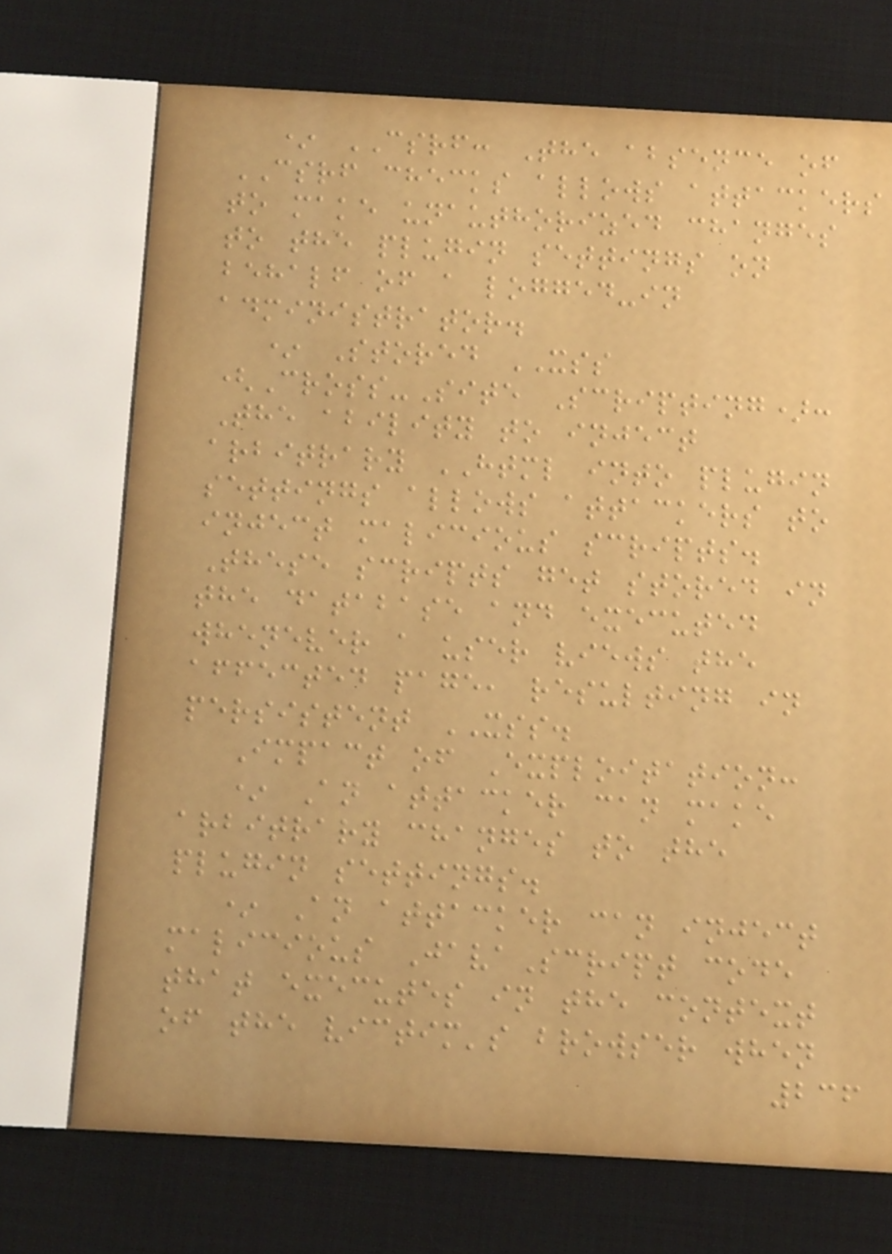* CSRF: The absence of
CSRF checks allows attackers
to make unauthorized changes
to the plugin settings on
behalf of a logged-in
administrator.
* Stored XSS
(Cross-Site Scripting):
The ability to inject
arbitrary HTML into plugin
settings allows attackers to
inject malicious scripts.
These scripts get stored in
the database and executed
whenever a user views the
affected page, resulting in
persistent XSS.
Impact of Exploitation:
* An attacker can make
arbitrary changes to the
plugin settings.
* An attacker can inject
malicious JavaScript code
that executes in the context
of the victim's browser when
236
